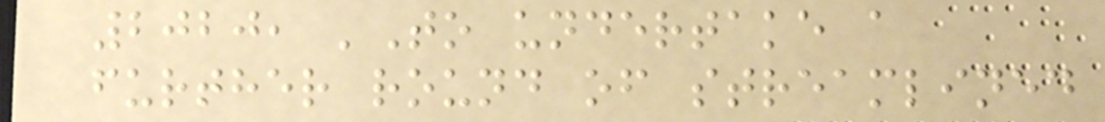2020, 'To undertake a
further round of streamlined
